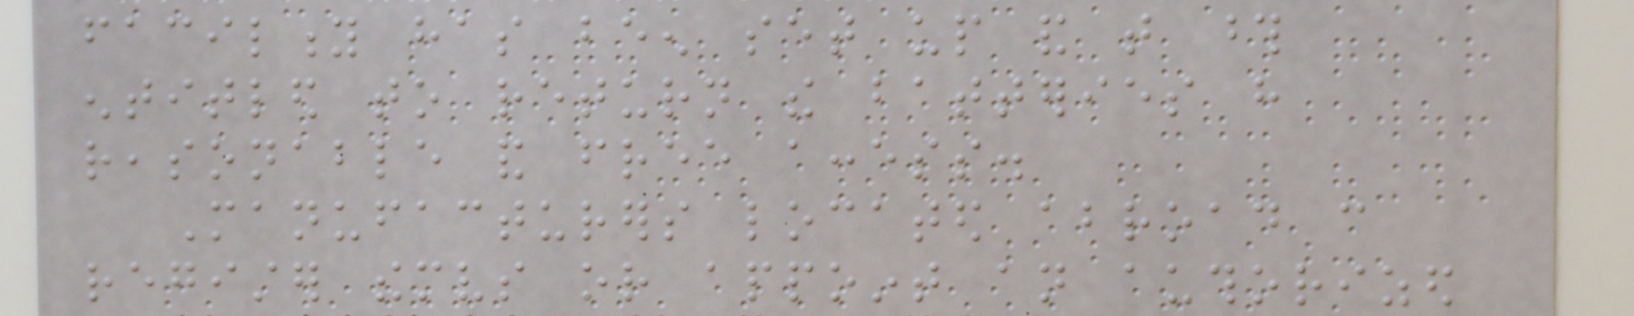facility has been set up and that those
entitled to return the batteries have
reasonable and free access.
Manufacturers located abroad can
register themselves or appoint an authorized
